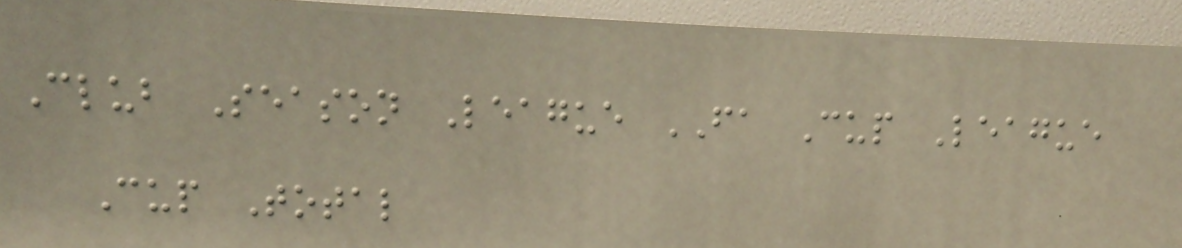Club Season League FA Cup League
Cup Total
